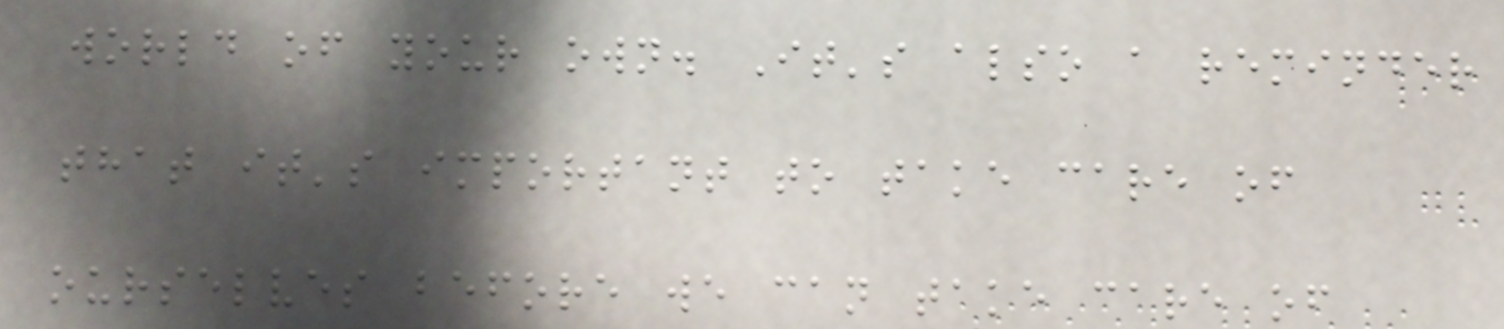world of your own. It's also a reminder
that it's important to take care of
ourselves before we can take care of
